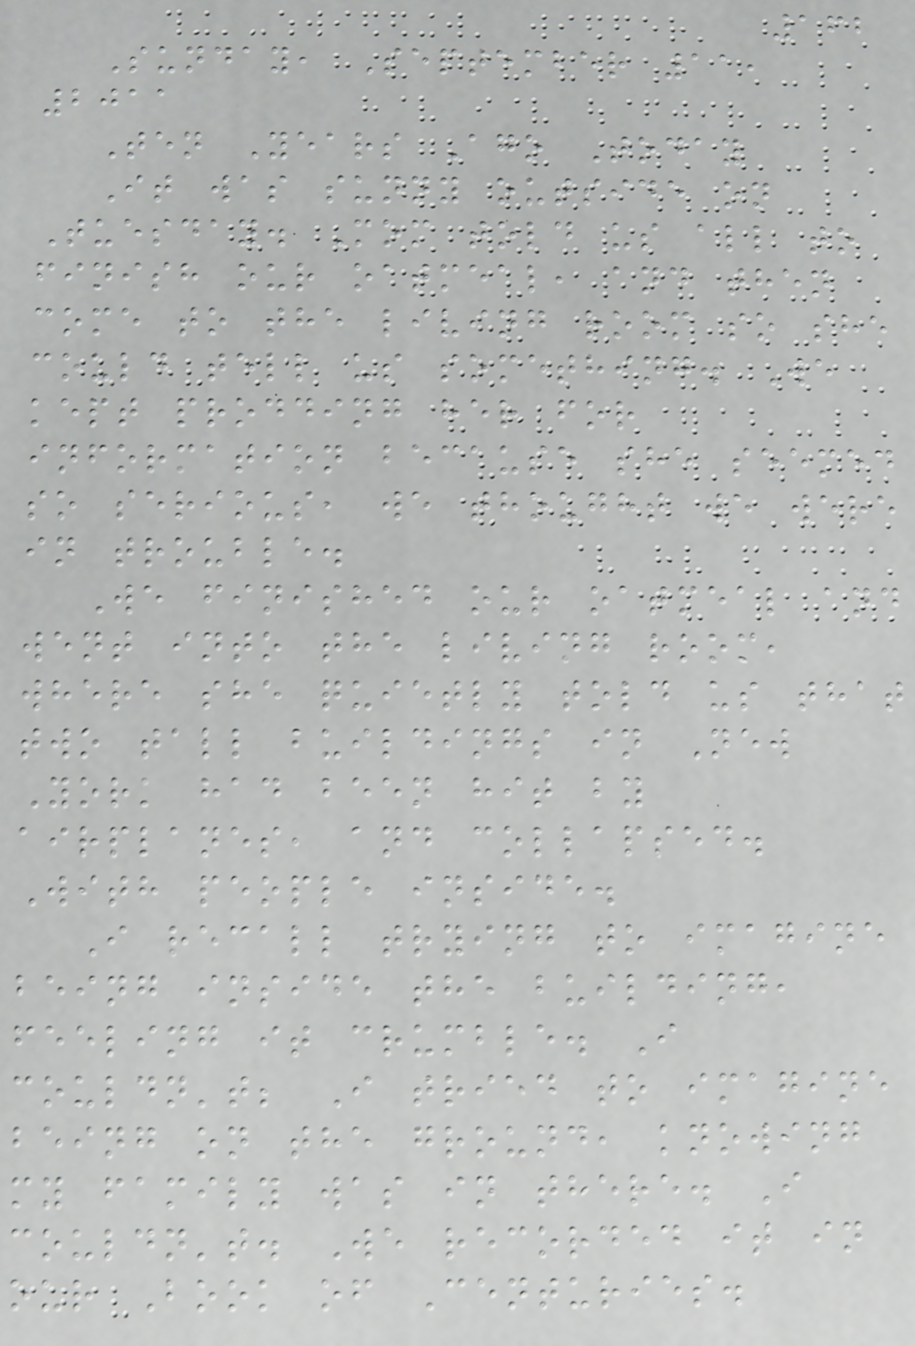162
Sunday, September 11,
2011
Ten Years Ago Today
It was sunny outside on
Tuesday. Mom told us all to
finish our oatmeal, and then
come to the living room so she
could tell us something. We
kept prodding her for
information because she seemed
so serious, we thought we were
in trouble.
We finished our oatmeal and
went into the living room,
where she quietly told us that
two tall buildings in New
York had been hit by
airplanes, and collapsed.
With people inside.
I recall trying to imagine
being inside the building,
feeling it crumble. I
couldn't; I tried to imagine
being on the ground, knowing
my family was in there. I
couldn't. We recorded it in
our Book of Centuries.
